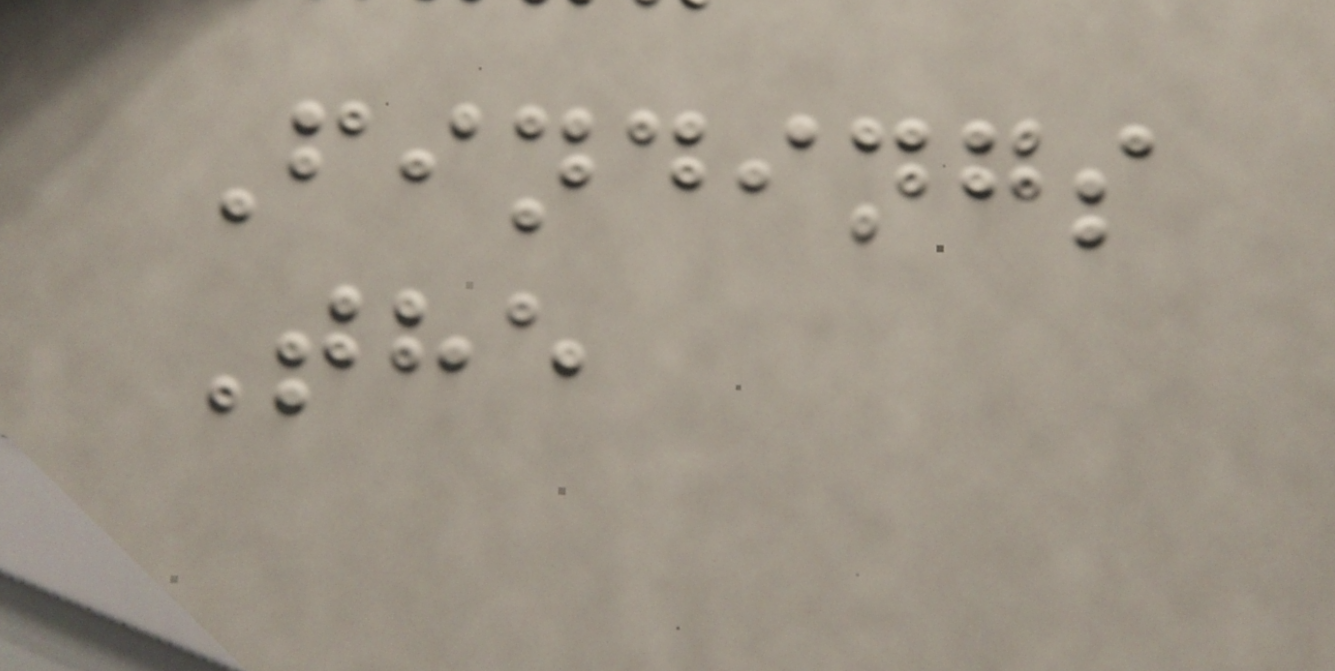Findings
The
